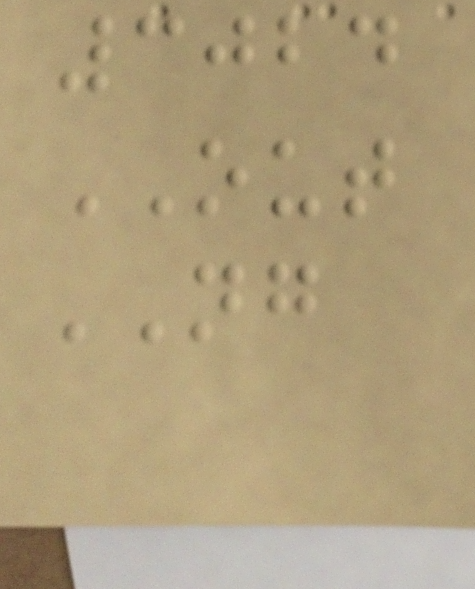3024
OUT
NG
